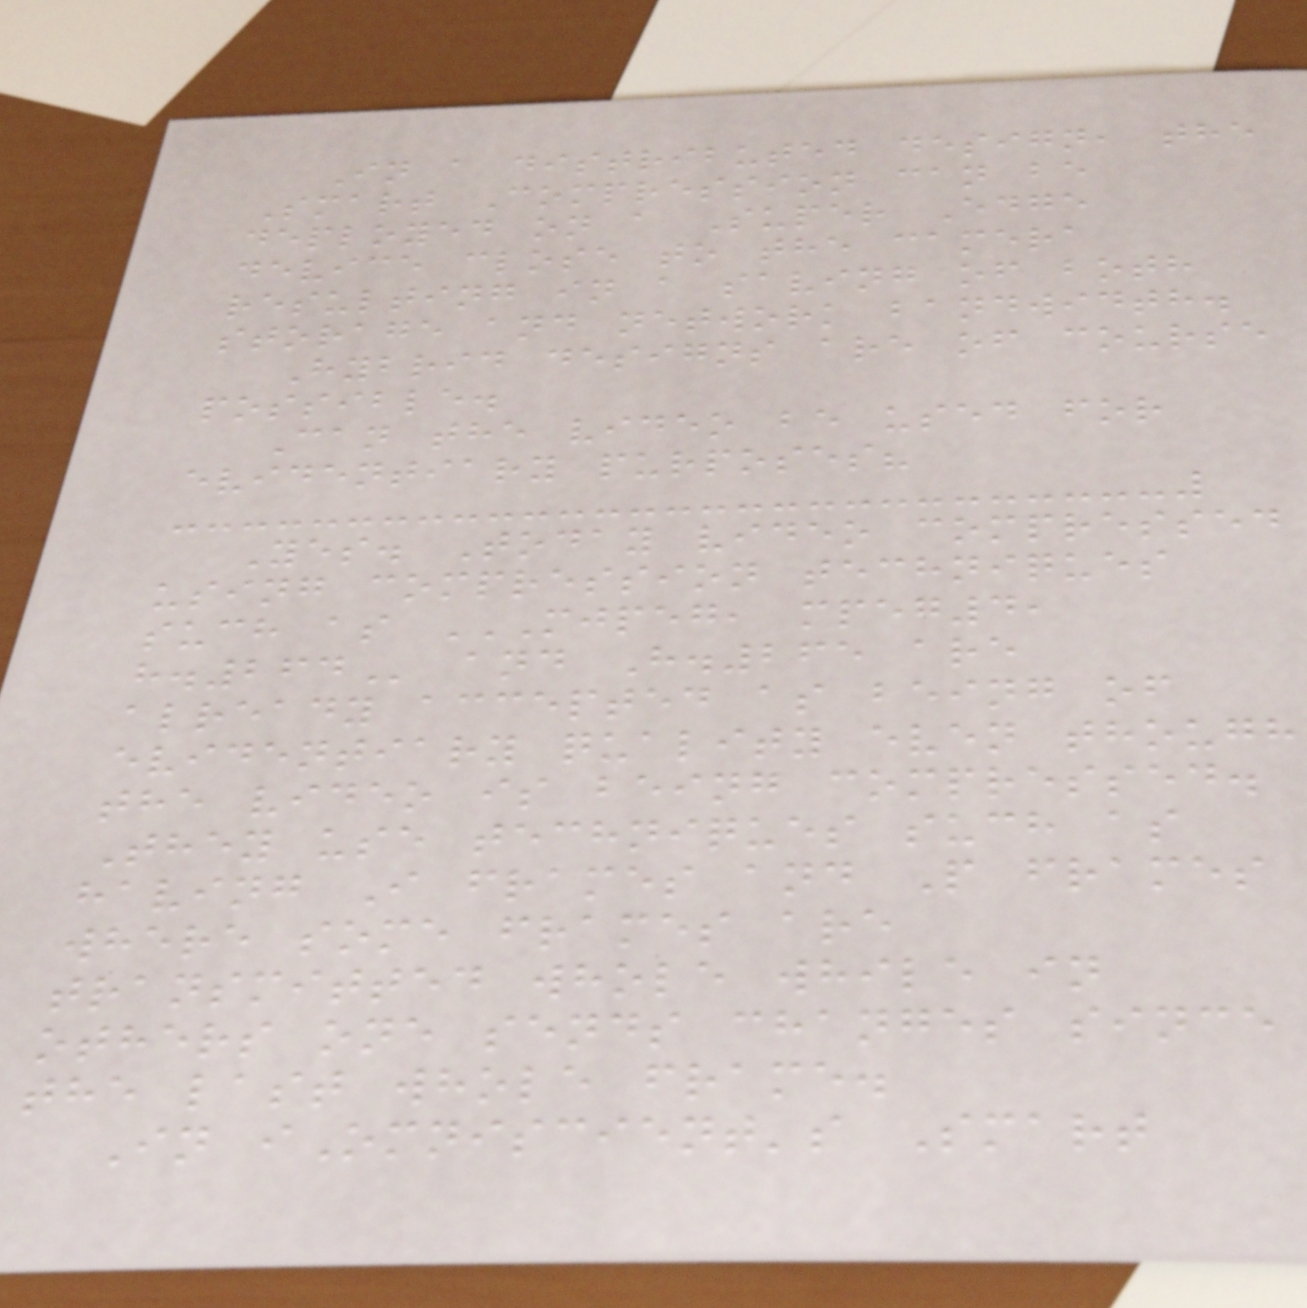In a distributed design, the
Smart Compression can be
deployed on a Super Edge
device close to the camera
resulting in a saving of both
storage and network bandwidth.
Hybrid designs are of course
possible.
Can the video be used for
evidentiary purposes?
Yes. Today video compressed
using compression techniques
such as MJPEG, MPEG4,
H.264 and H.265 are
already accepted as being of
evidentiary quality even though
the video is being compressed.
They use techniques such as
having I frames and P frames
where some frames are
transmitted whole while in
others one sends changes since
the last whole frame.
In iOmniscient's Smart
